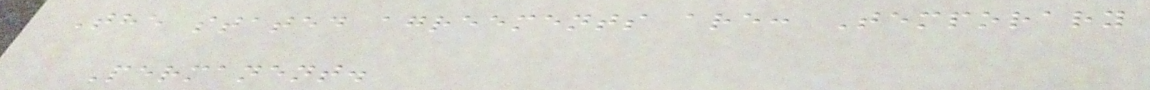The stated agreements are: Temporary
Permanent.
